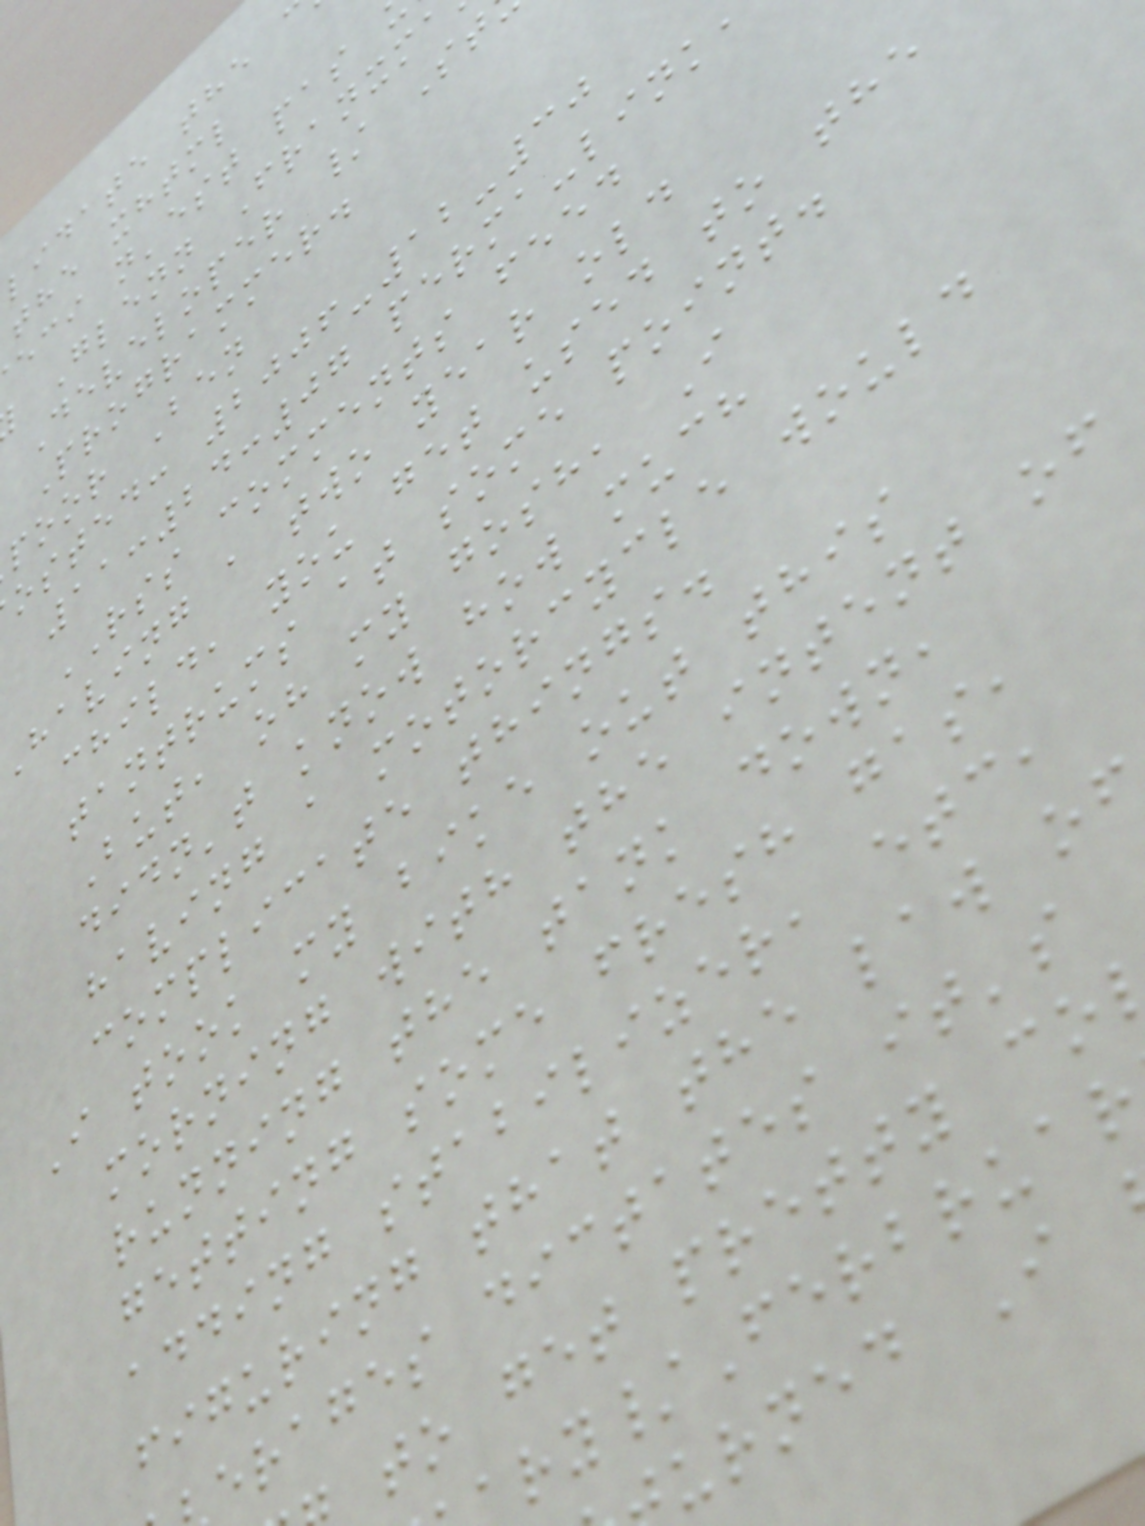lidate the
the xhtml
eci n'est pas
Glenn Franxm
Developer / St
Programmer.
poor Ben
osted: 2006-12-30
11:24:07 perma-link
RSS comments feed
having a two year old
child, you get used to the
tantrums at some point.
But, oh my gosh, I
didn't know how much
having a motorcycle would
complicate things.
I took my bike out this
morning with the intent of
running the tank down,
getting some fresh gas,
adding stabilizer, etc,
figuring that the law of
erages dictates it's
to get pretty co
urned I
